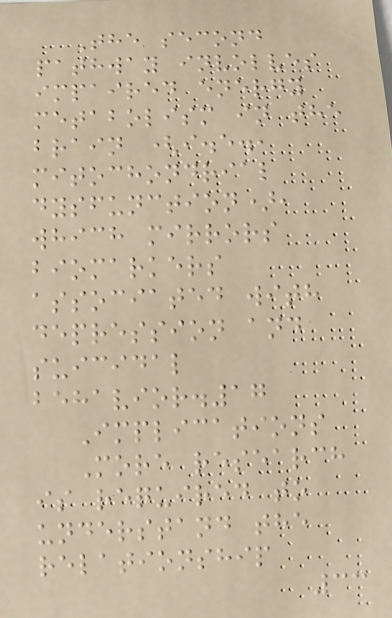The second
pathway involves
impaired energy
metabolism in the
brain (i.e.,
mitochondrial
dysfunction),
which mirrors
biomarkers
associated with
depression and
suicidal
behavior.17
Implications
More research
is required to
understand the
relationship
33
